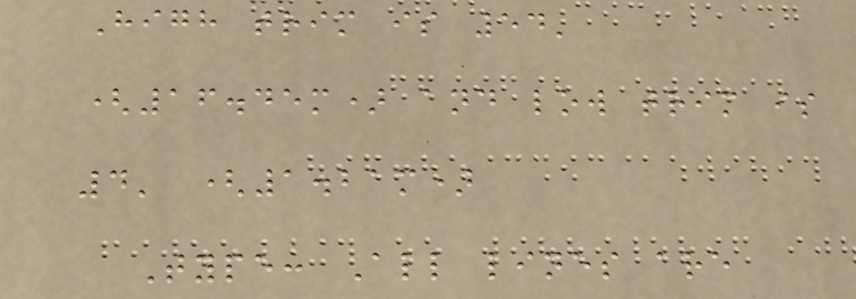High trim is 54'
(16.45m) and low trim is
4' (1.21m)
Type: All lines are
